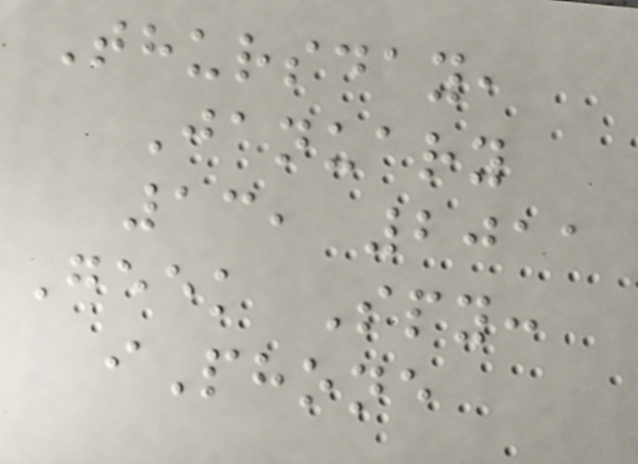Thursday,
January
13, 2011
Geek Spy:
iPhone
